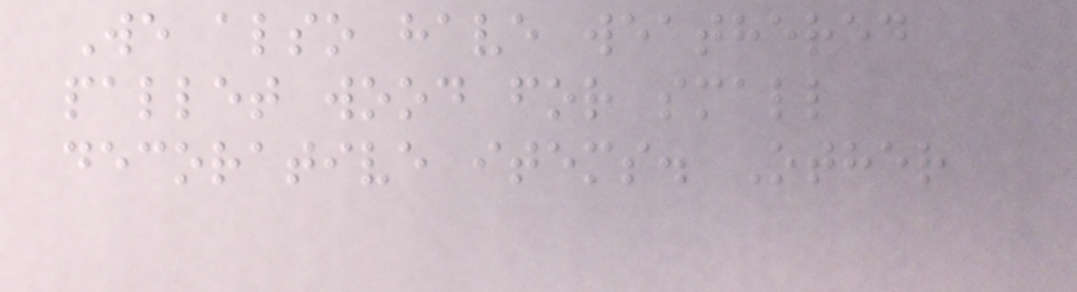We also have weathered
pallet wood for small
decorative items. Other
